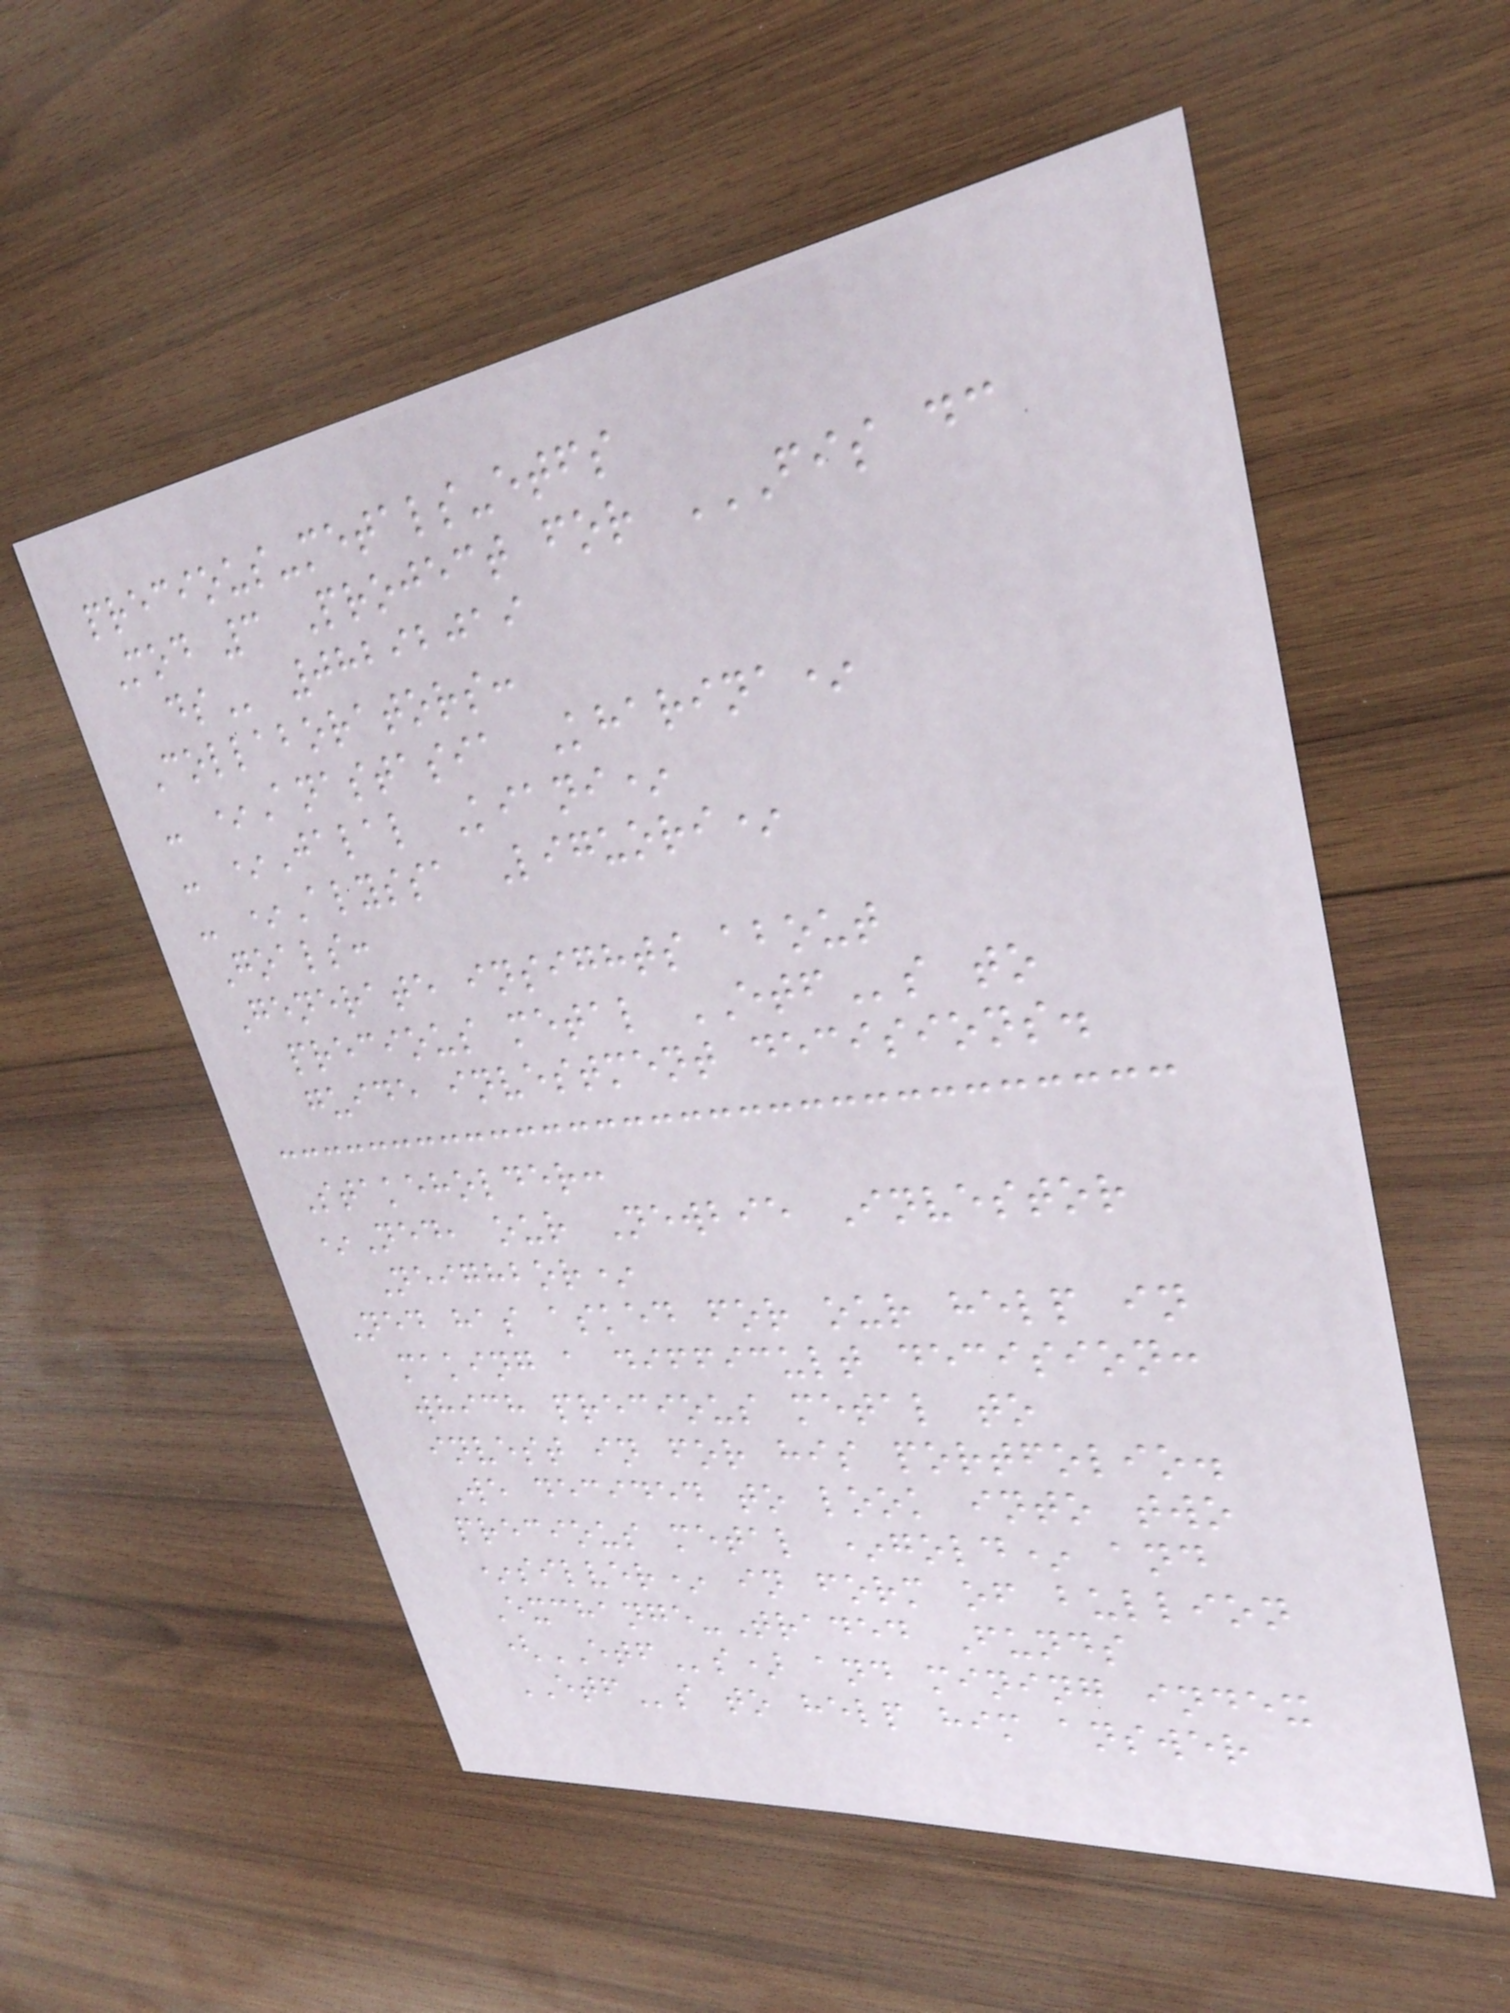precious-metals-etfs
Mod 3 Project for FIS DC
DS 08292019
Collaborators:
- *Anastasia Kharina*
- *Jalal Kiani*
- *Alyssa Liguori*
Goals:
Generate insights about
precious metal ETFs to
guide investment decisions.
Stakeholder:
*Ned, our Newbie Investor
Neighbor*
Ned has asked for our help in
making a difficult decision:
which precious metal to
invest in for his portfolio.
We decided to look into two
precious metal *gold* and
*silver* in form of bullion
Exchange-Traded Funds
(ETFs) and mining index
ETFs to help him answer
